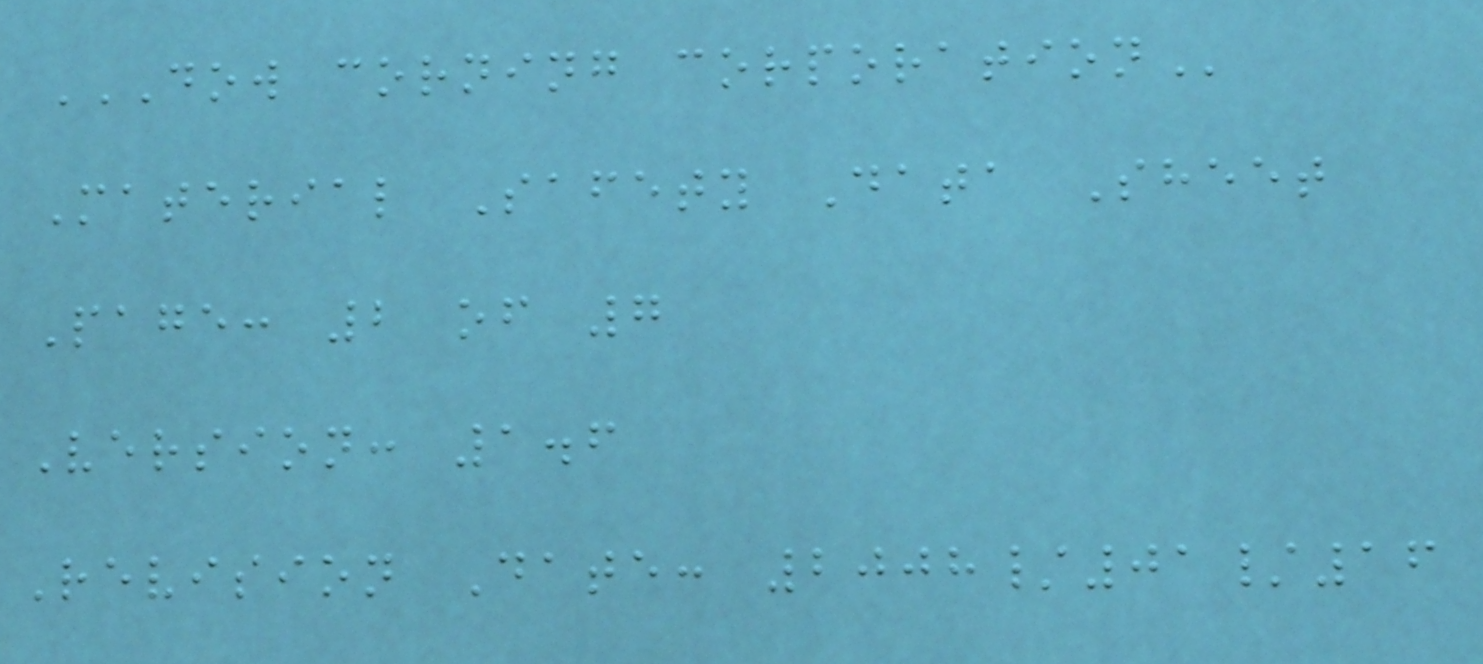DOW CORNING CORPORATION
Material Safety Data Sheet
Page: 2 of 7
Version: 1.6
Revision Date: 2008/01/16
